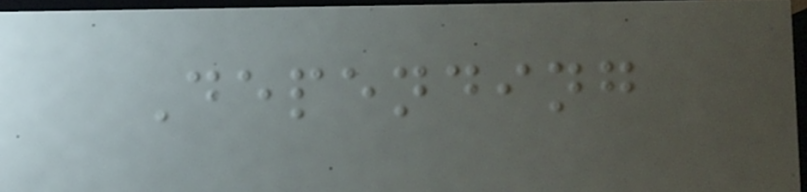Depending
